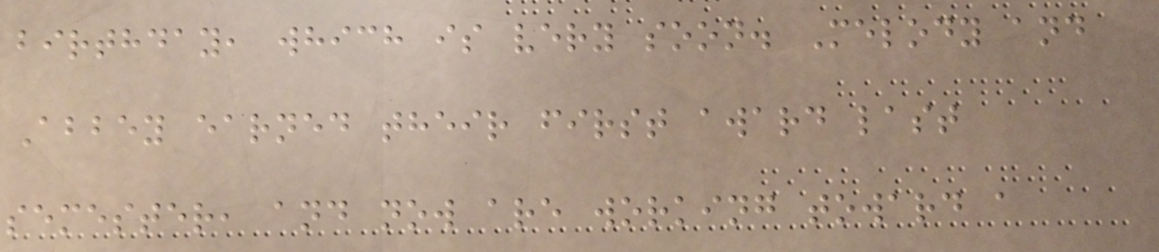birthday, which is very soon. Melody and
Abbey earned their first award last
semester, and now are working toward a
